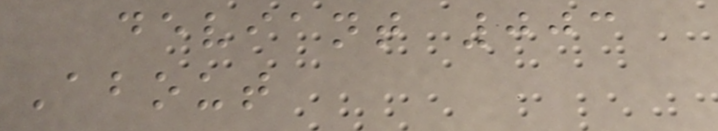deviant 003
About
